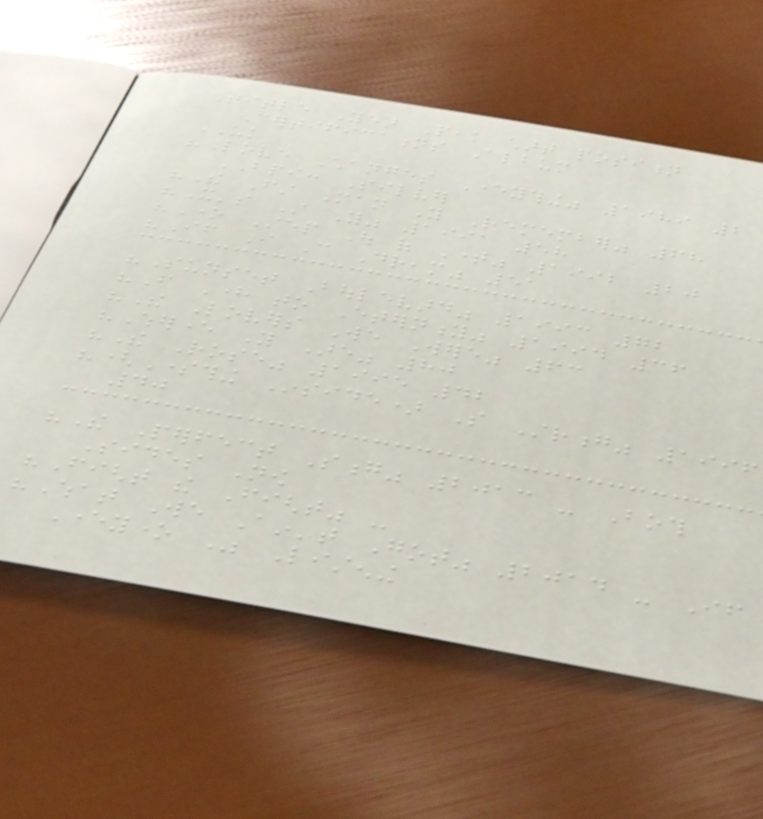Title Year Peak chart position
Certifications Album
UK
"Love Changes Everything" 1989 2
BPI: Silver
"The First Man You Remember" 68
"It's Still You" 1991 58
"One Step Out of Time" 1992 20
"If I Can Dream" 51
"Sunset Boulevard" 1993 72
"From Here to Eternity" 1994 36
"The Lovers We Were" 63
"Wherever You Are" 80
"The Rose" 1995 42
"(Something Inside) So Strong" 1996
40
"The Perfect Song" 2013 - Both
Sides Now
"Fight the Fight" -
"What We Ain't Got" 2014 - If
Everyone Was Listening
